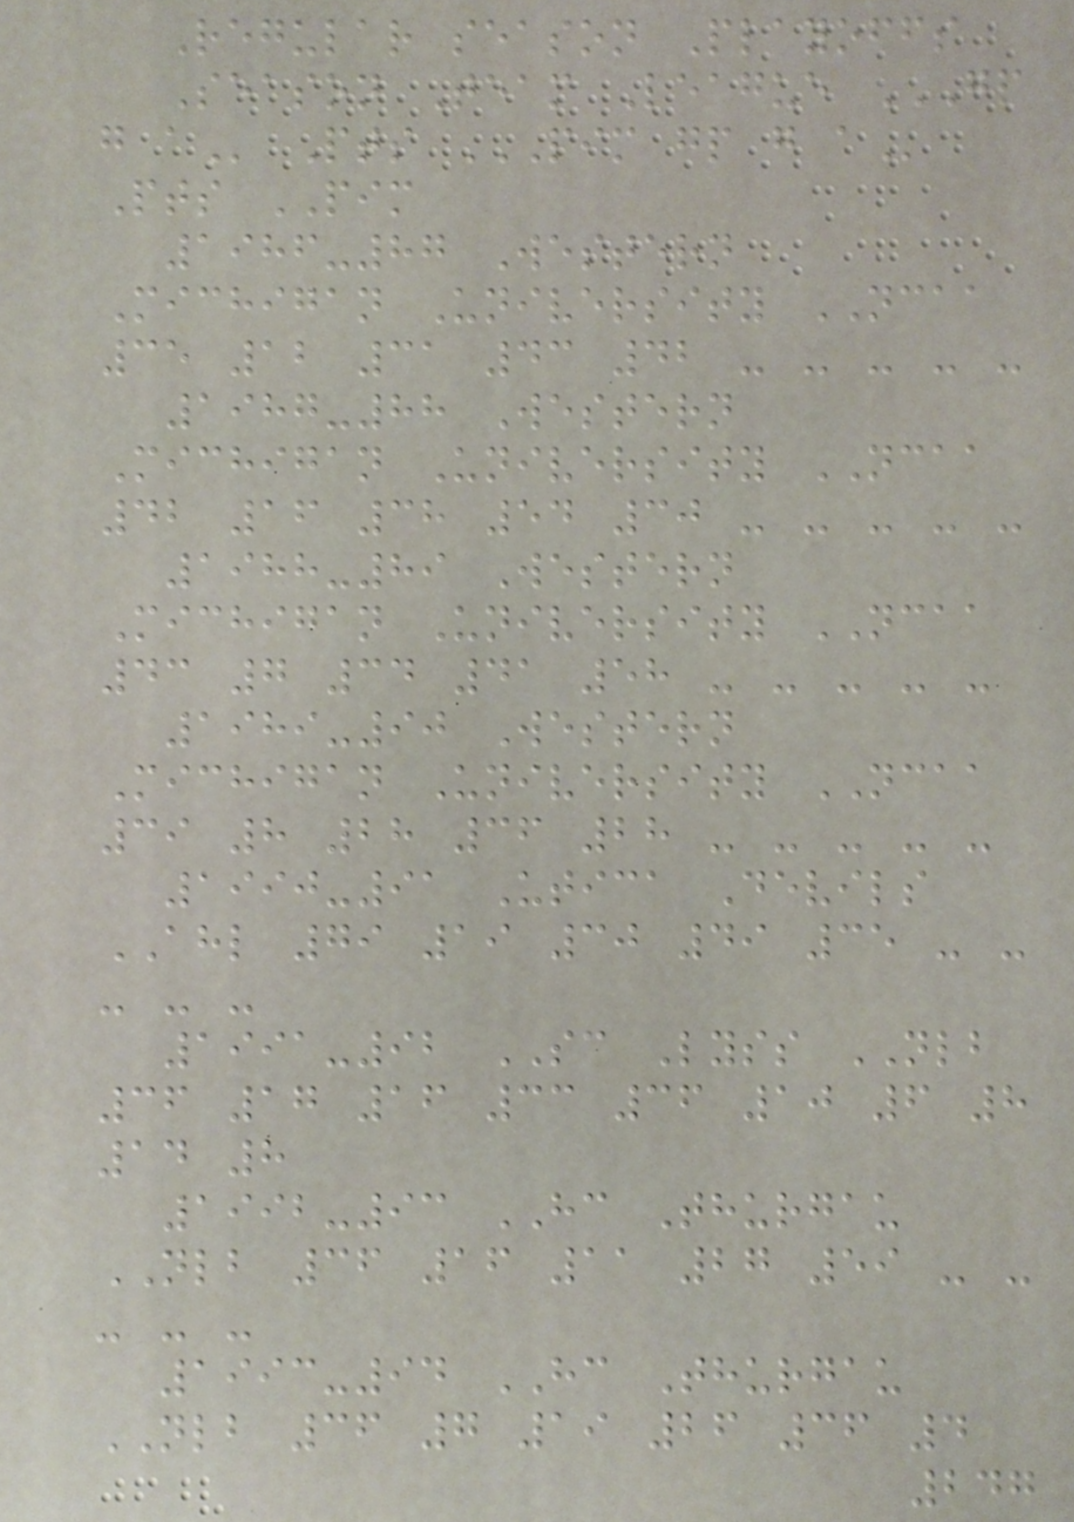Regular season Playoffs
Season Team League GP
G A Pts PIM GP G A
Pts PIM
1986-87 Western
Michigan University NCAA
35 12 31 43 42 - - - - -
1987-88 Western
Michigan University NCAA
42 16 38 54 30 - - - - -
1988-89 Western
Michigan University NCAA
43 7 34 41 58 - - - - -
1989-90 Western
Michigan University NCAA
39 8 28 36 28 - - - - -
1990-91 Utica Devils
AHL 79 19 30 49 35 - -
- - -
1991-92 SC Lyss NLB
36 17 16 33 36 10 6 8
14 8
1992-93 HC Thurgau
NLB 36 16 11 27 59 - -
- - -
1993-94 HC Thurgau
NLB 36 7 19 26 36 4
247
